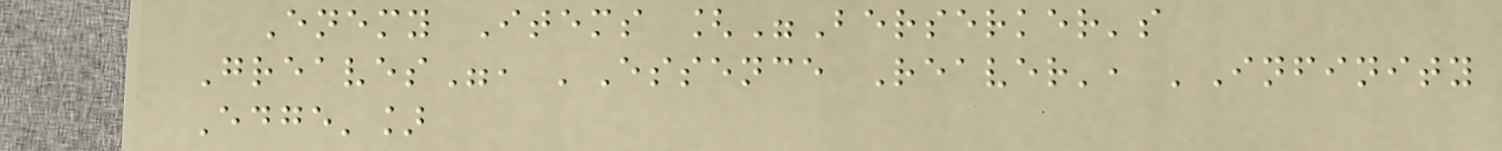Enemy Items ["Berserker's
Greaves", 'Essence Reaver', 'Infinity
Edge']
